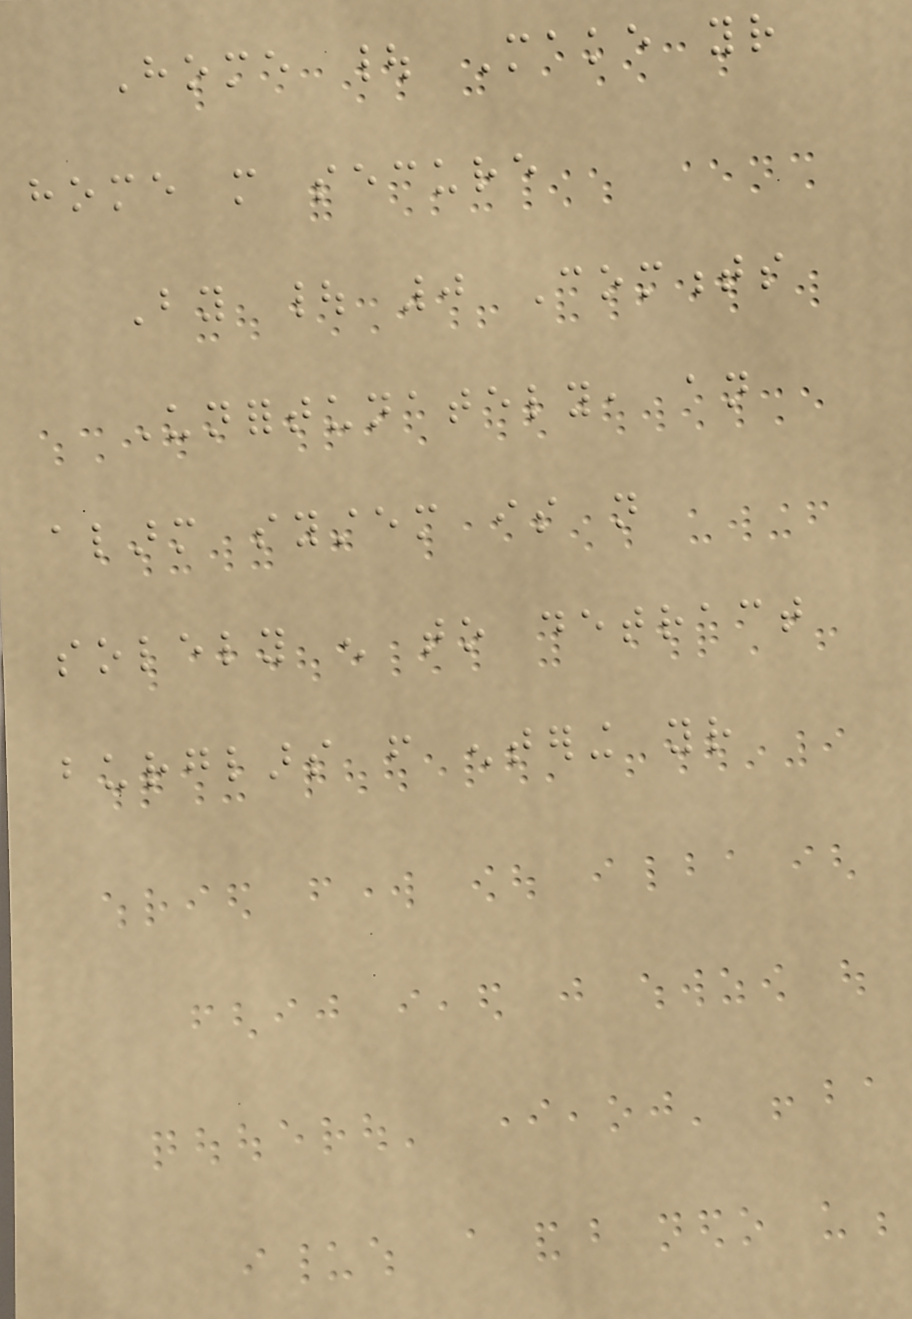Home | Make your
home more secure
By | 0 Comments
Unfortunately, an
alarm system is not
solely enough to detract
burglars from entering your
